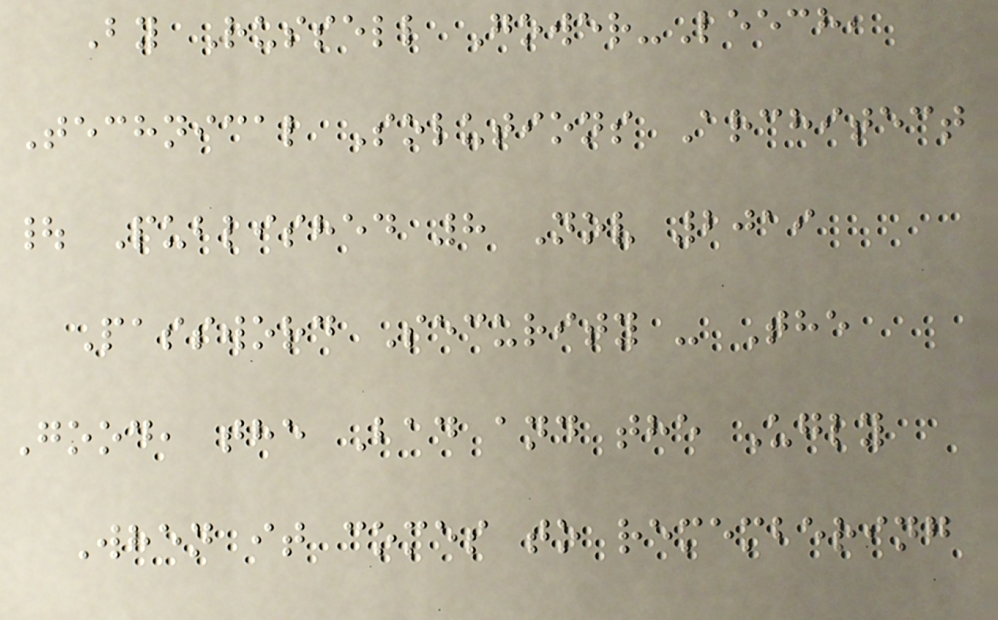By Russell Gower-Leech,
Technical Solutions Architect
| Published 8 Nov 2019
Password Security - The
Good, the Bad and the Ugly
When it comes to remembering
